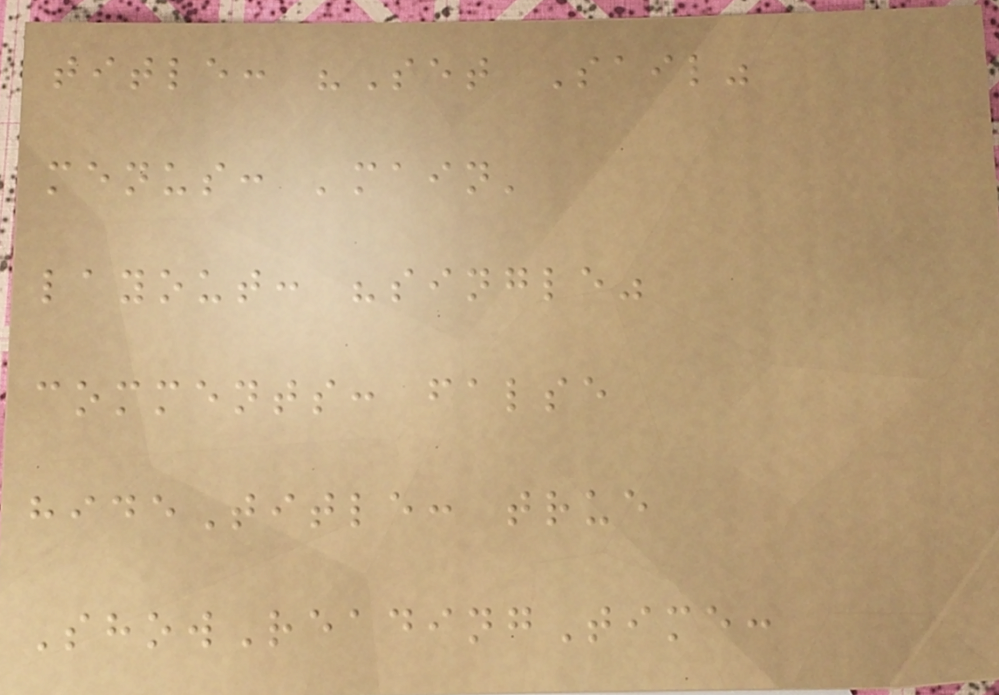title: "Set Sail"
menus: 'main'
layout: "single"
comments: false
hideTitle: true
ShowReadingTime:
